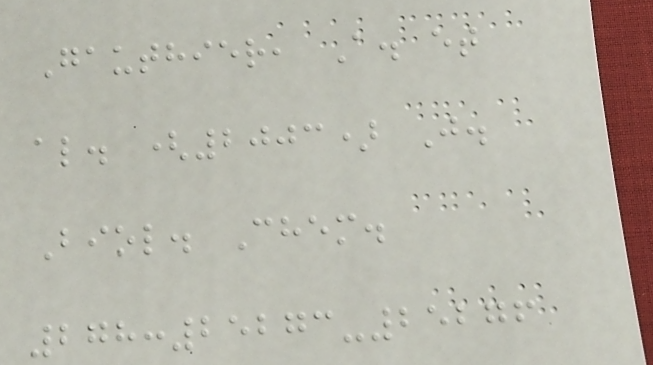Gauthier, A. et
al. (2003) J.
Biol. Chem.
278:25273-25276
